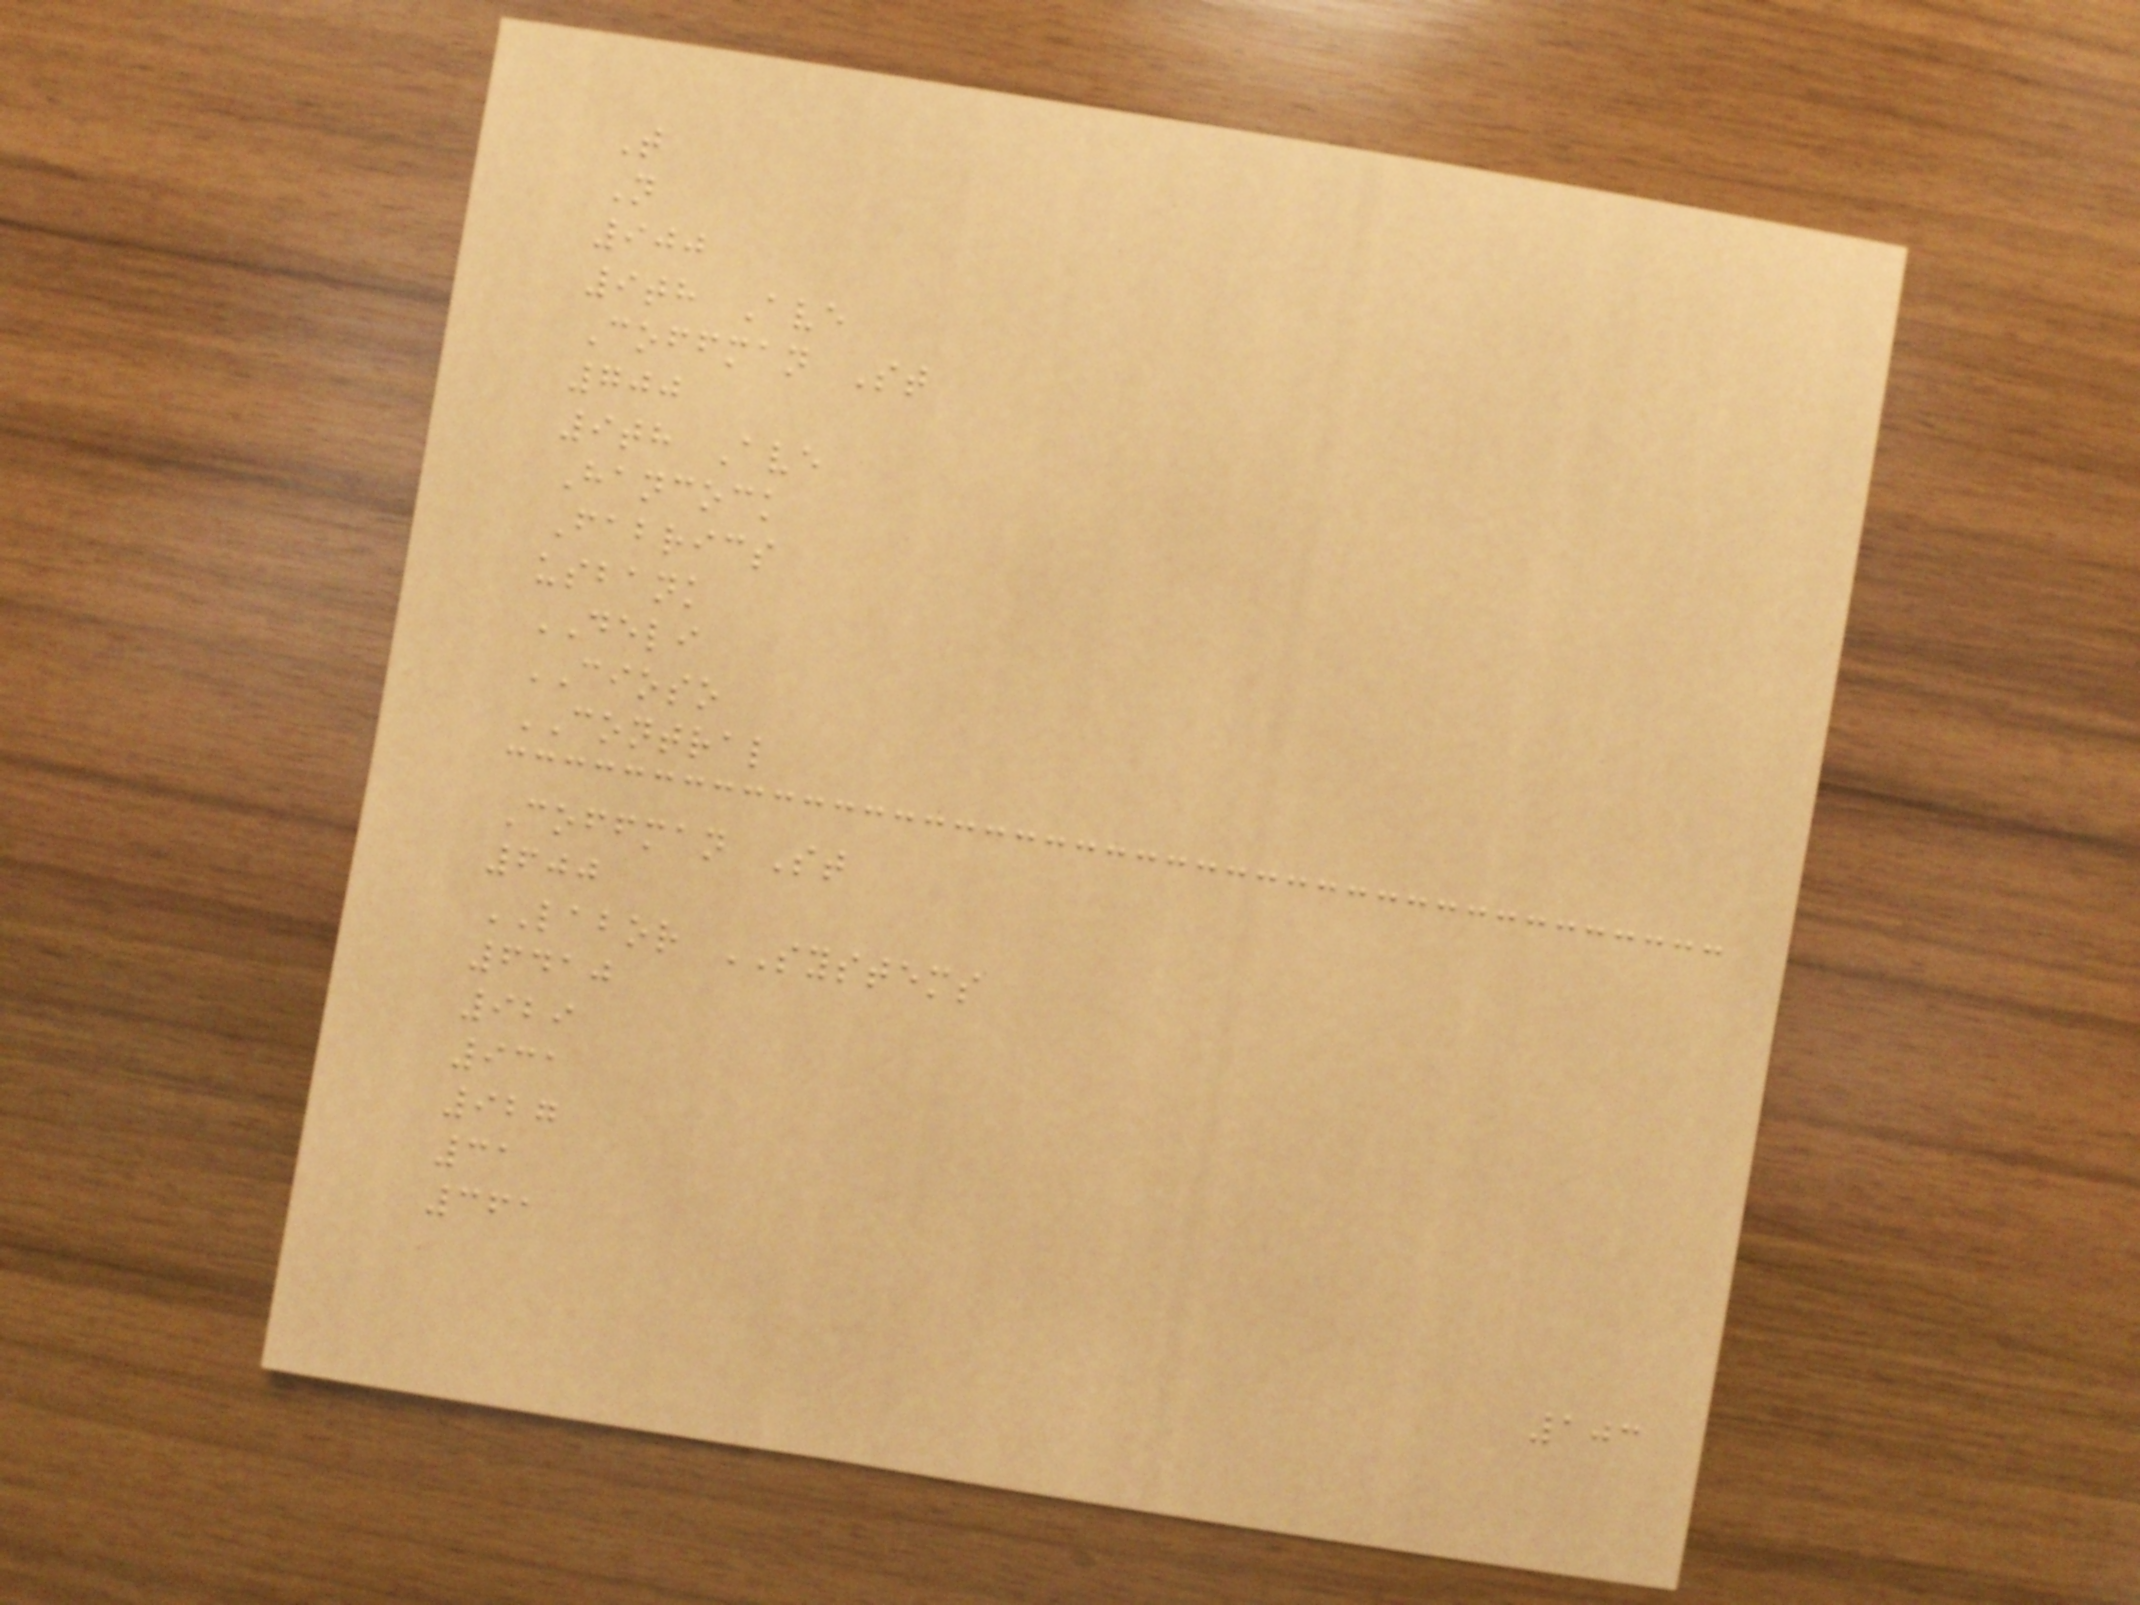T
N
900
9th Ave
Coffman St
700
9th Ave
Hancock
Fabrics
usbank
DELI
CIOSO
CONTRAL
Coffman St
600
LABOR SYSTEMS
6410
929
931
927
31
361
103
